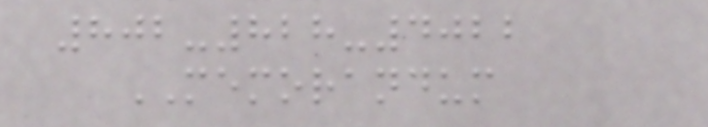802-828-4022
MEMORANDUM
